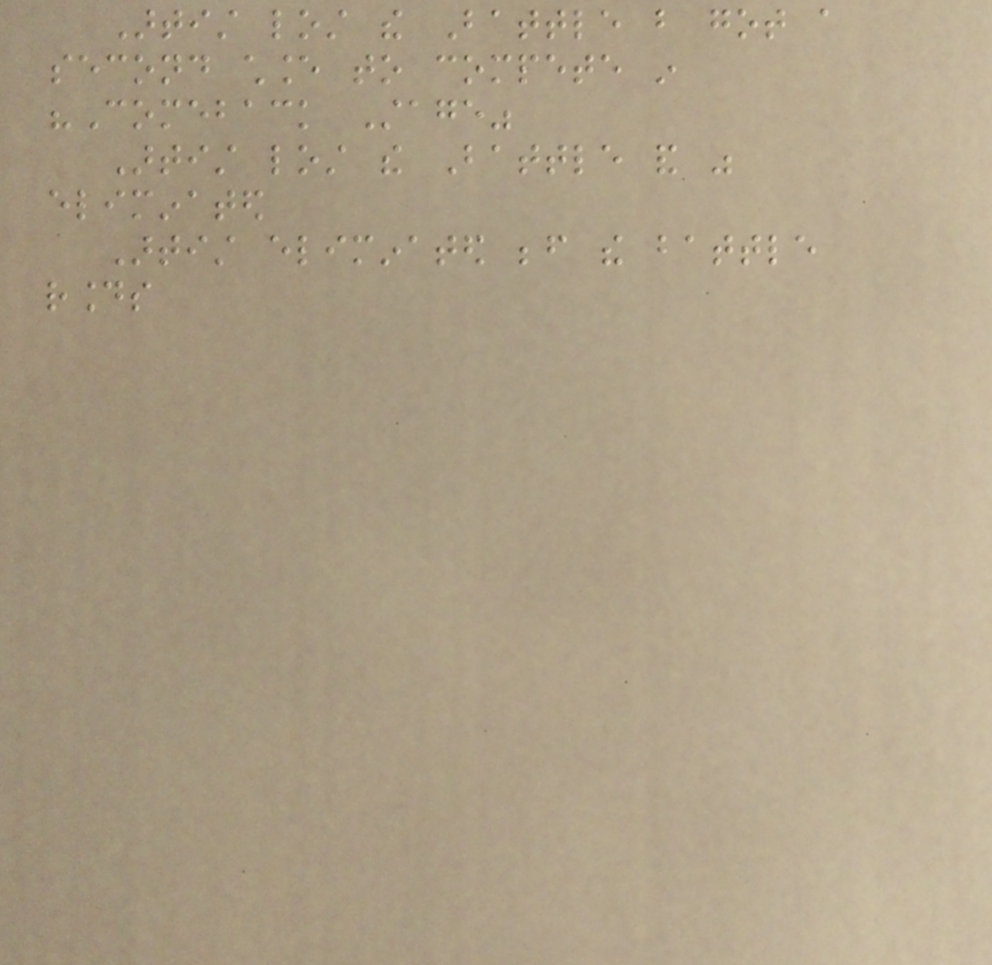Artist lost the Battle but got a
second chance to compete in
"Comeback Stage"
Artist lost the Battle and was
eliminated
Artist eliminated before the battle
rounds
